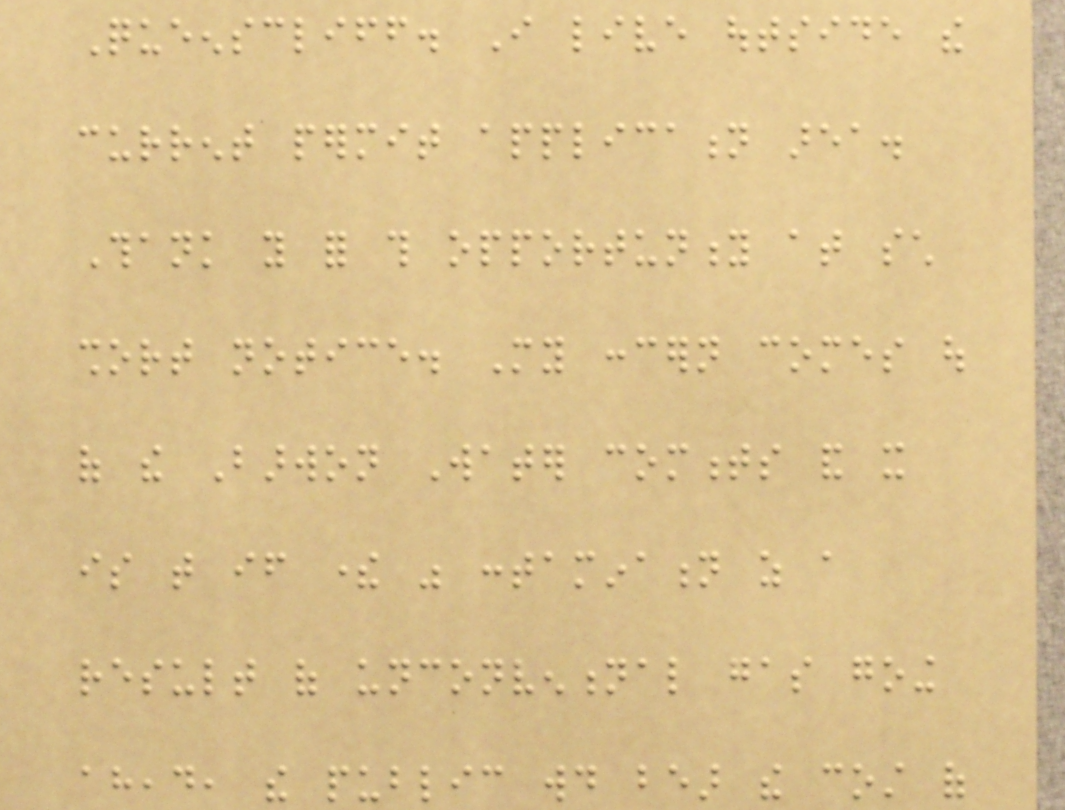Queenscliff. I live outside the
current permit application area.
Thank you for this opportunity at such
short notice. My concern comes out
of the Barwon Water comments and it
is that if there was contamination as a
result of unconventional gas going
ahead, the public would bear the cost of
